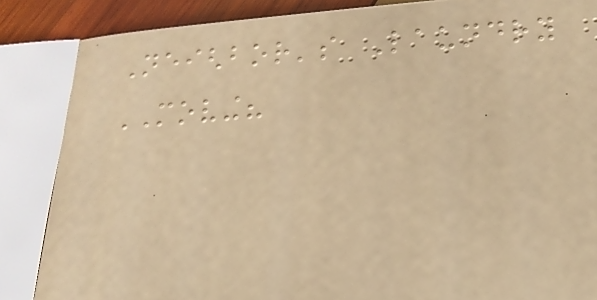Neighbor's Laundry
MOVING?
